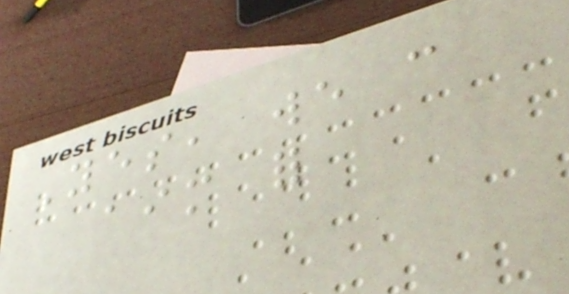Yes, we can
aim for
